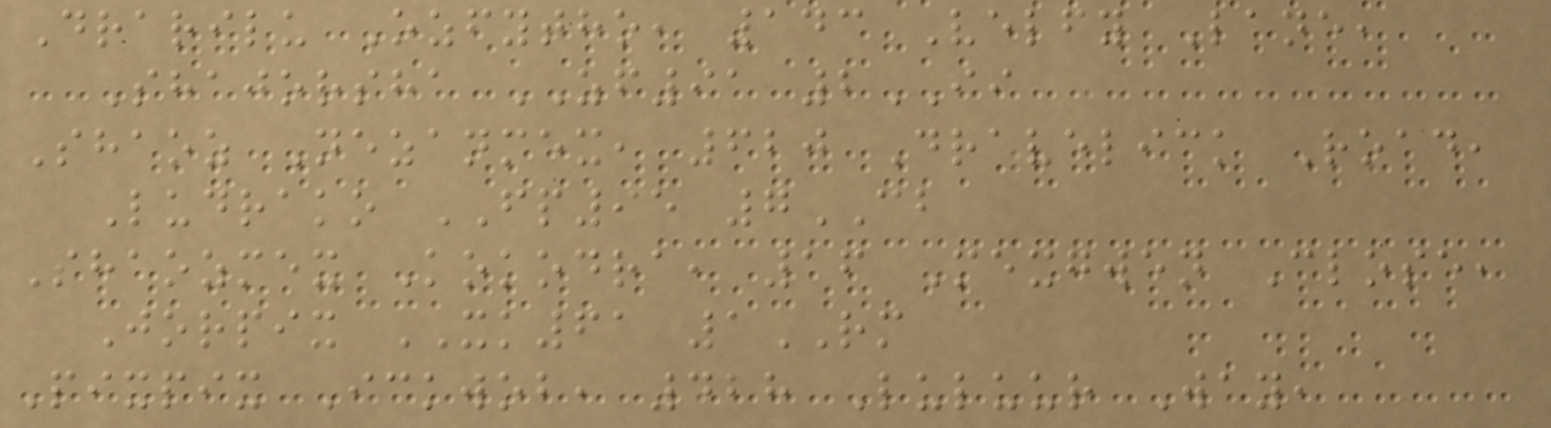Drarilu Ozfytho, 143 Velfy Lane,
Shajorsha ZF91 2II
Shaoz Nezanmex, 620 Dravelick Road,
Ludrako FP95 7CB
Shaozmex Kokodra, 16 Mexgwen Close,
Jorpix XK61 1RM
Pixpix Ickwob, 428 Luluur Way,
